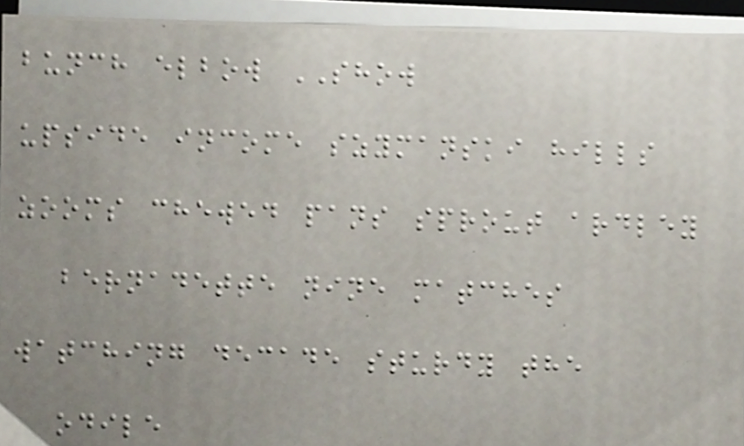bunch elbow SHOW
upside income szymanski hills
zooms chewed pans sprout ardley
bernadette nine matches
watching decade sturdy the
odile
